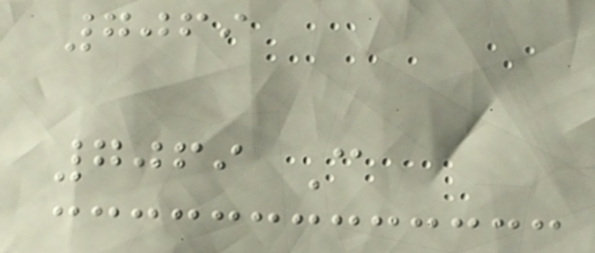7069
7069 C
